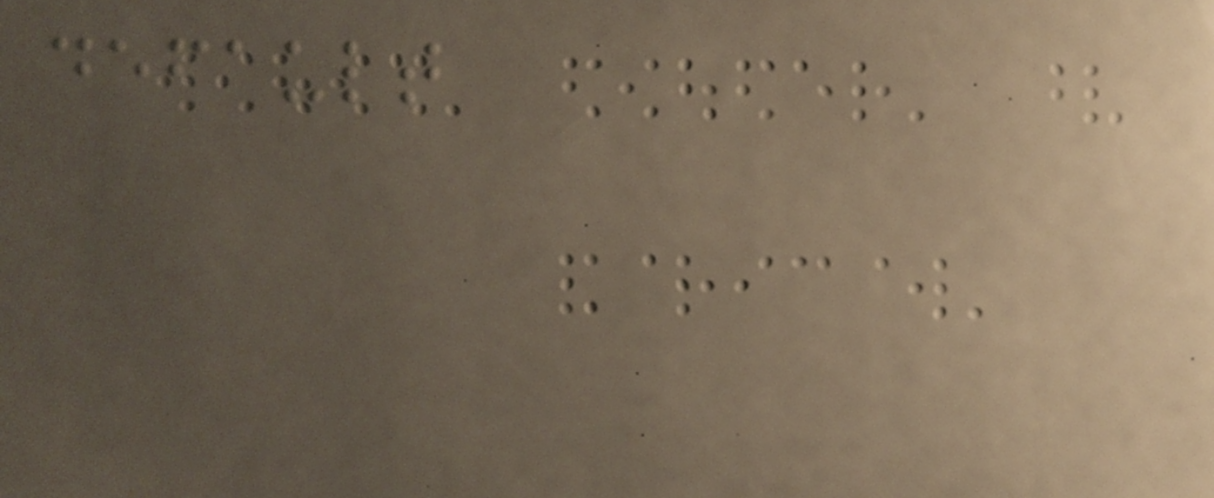default
